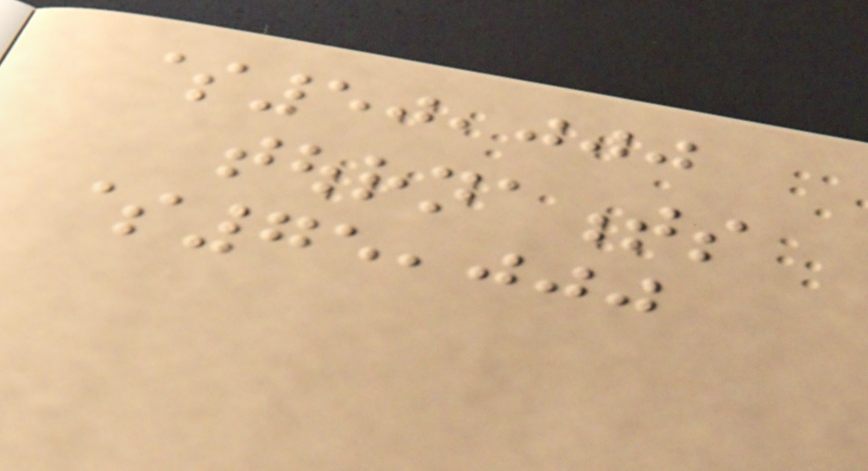$50,000
tournaments
$75,000
